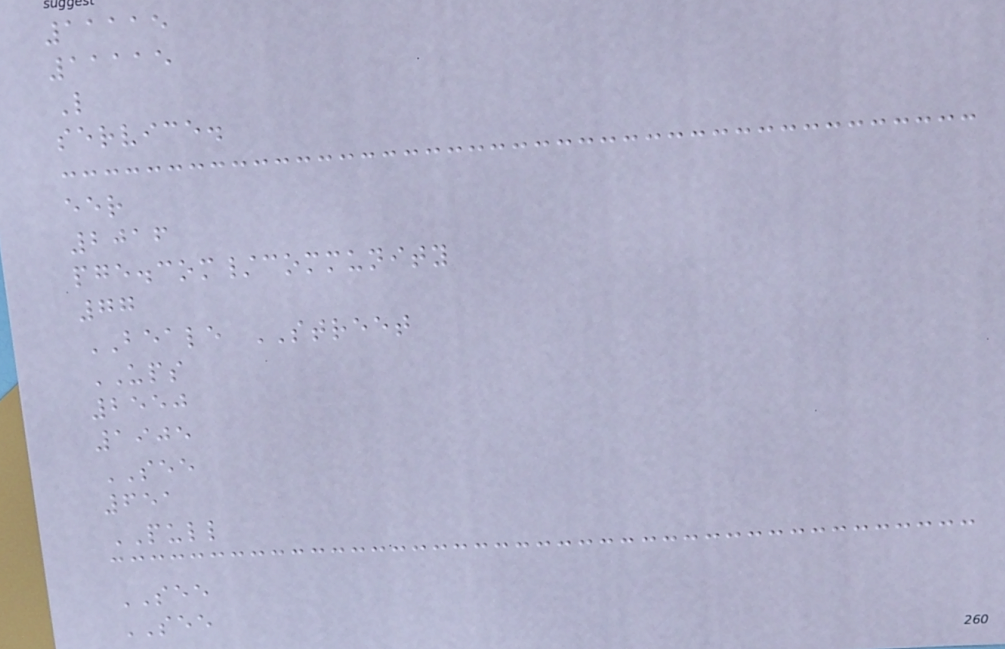11115
11115
L
service.
eer
2016
pge.com/community
77
BEALE STREET
UPS
2550
1905
SEE
651
PULL
SEE
SEE
